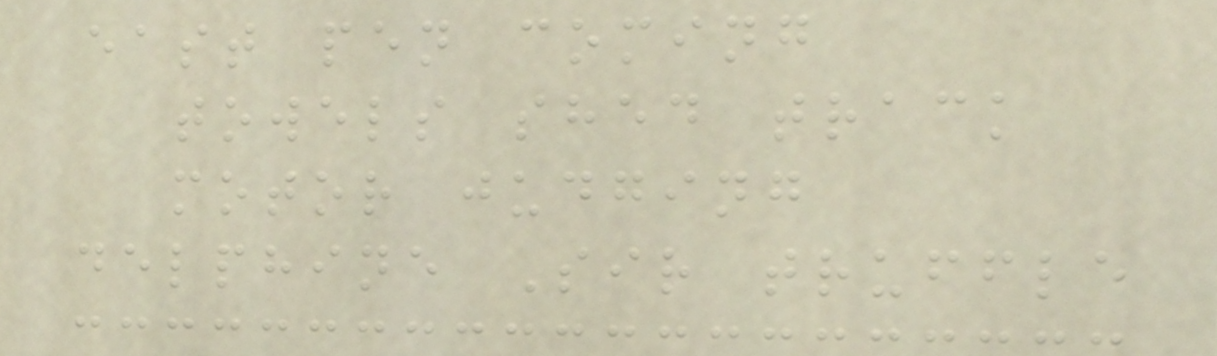east pen coming
towels shed track
motor judging
delphine Sir truffle
